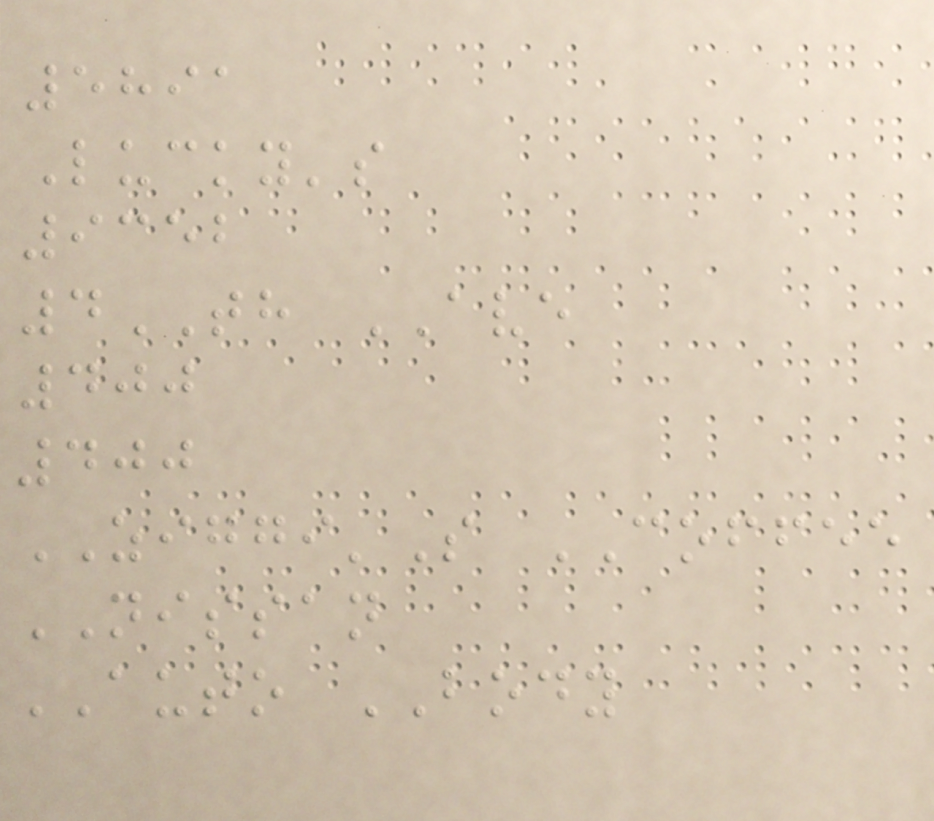5891
Lucky's
9352
4TH AVE
400
400
ZIGGI'S COFFEE
NISSAN
AUTO BODY
